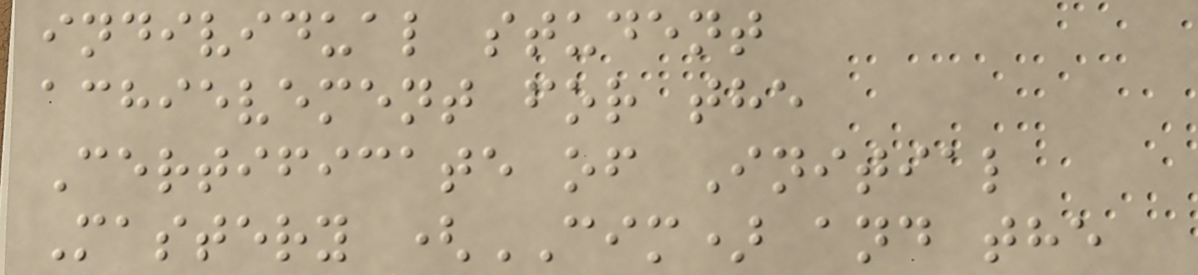individual student
achievement for the
Certificate of Initial
Mastery (CIM) and the
